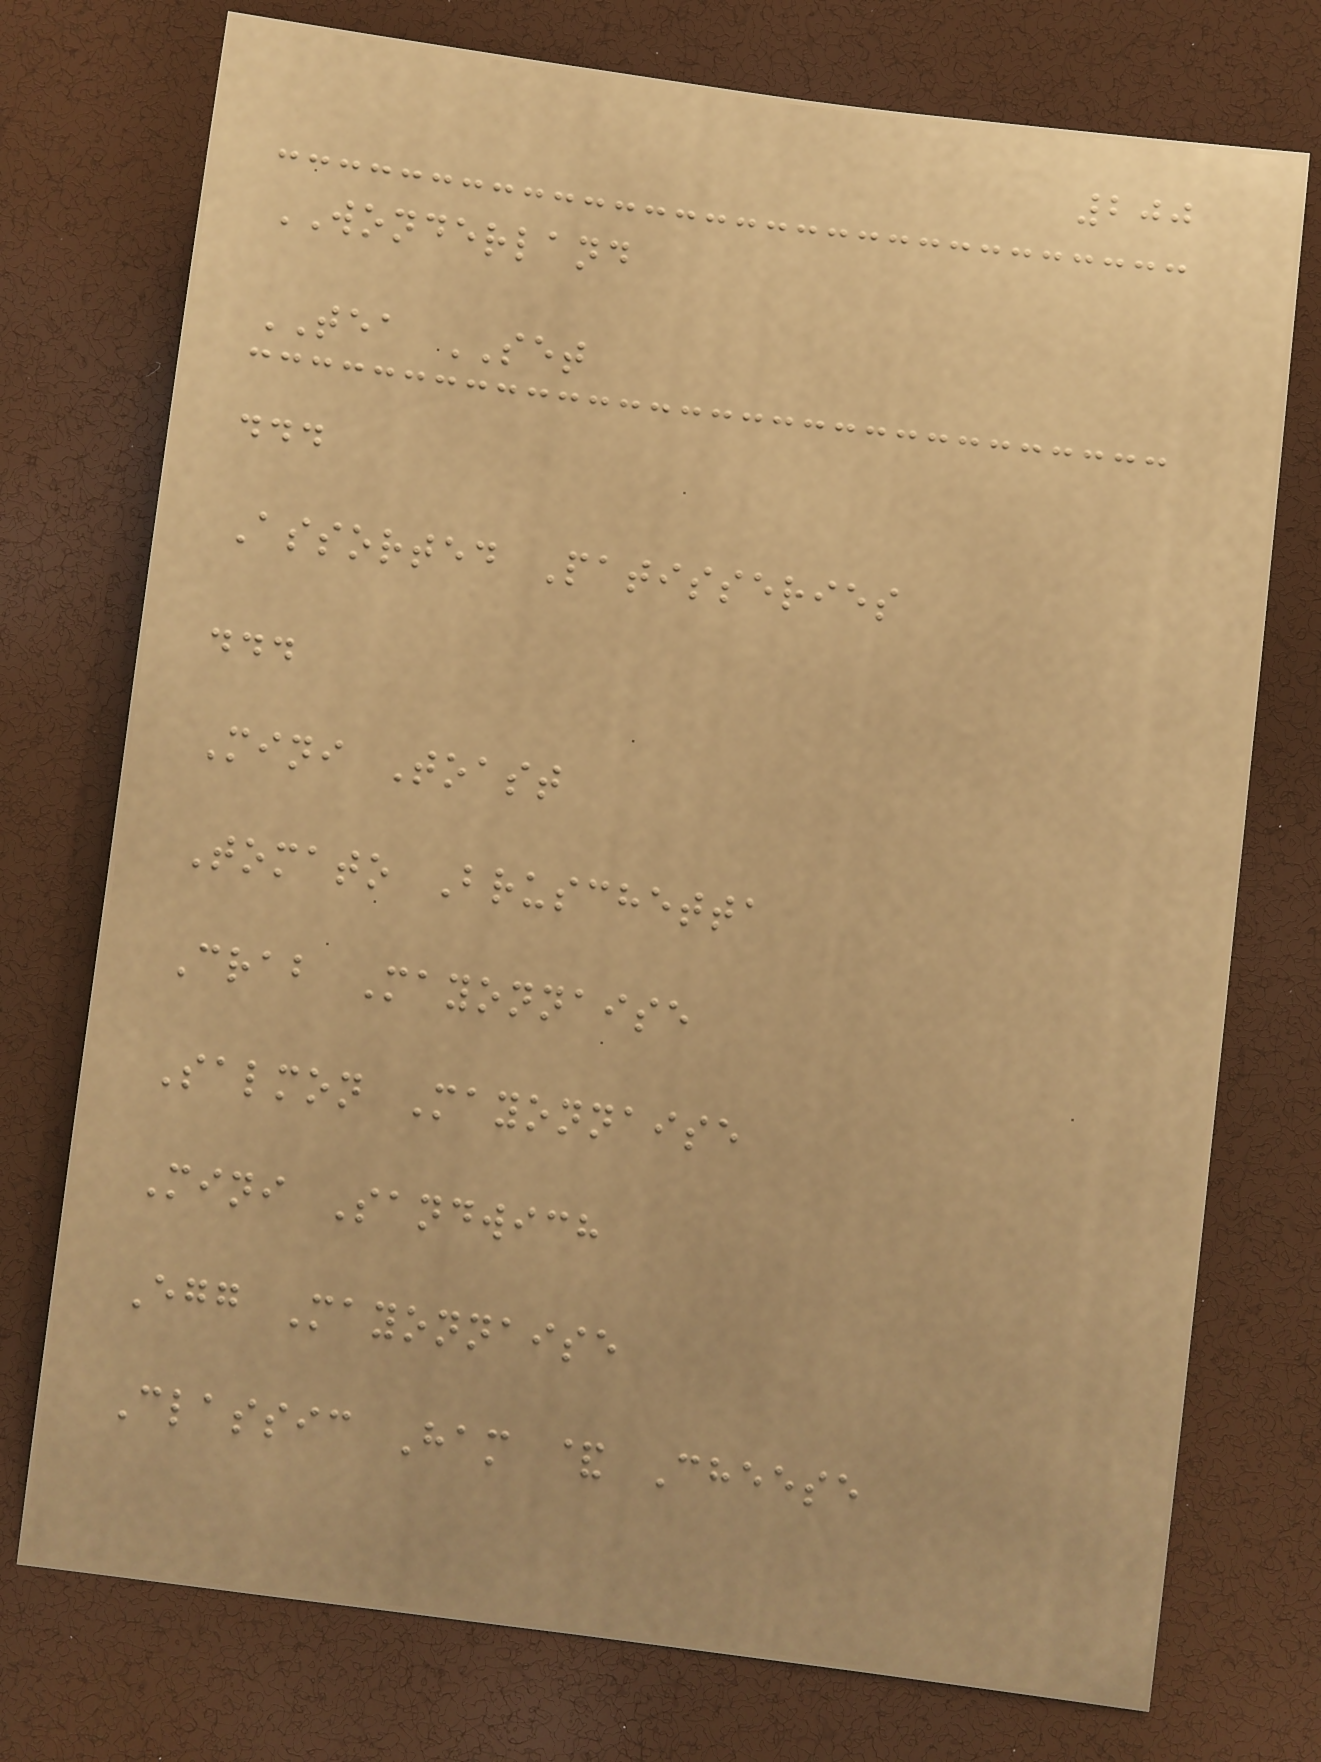200
WONDERLAND
TEA SET
...
Assorted Patisseries
...
Mini Toast
Tomato Bruschetta
Crab Mayonnaise
Salmon Mayonnaise
Mini Sandwich
Egg Mayonnaise
Classic Ham & Cheese
